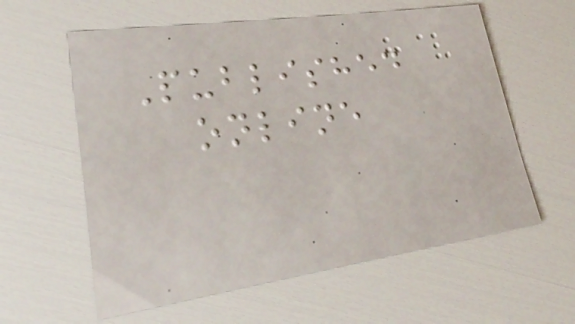Published
online
